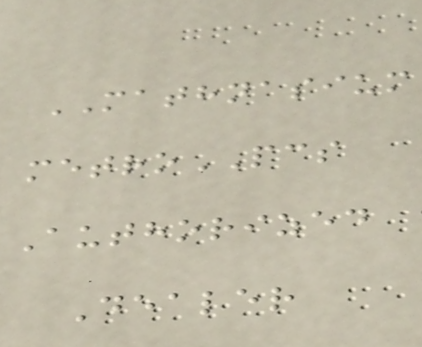MATHNASIUM
metroPCS
Authorized
Dealer
